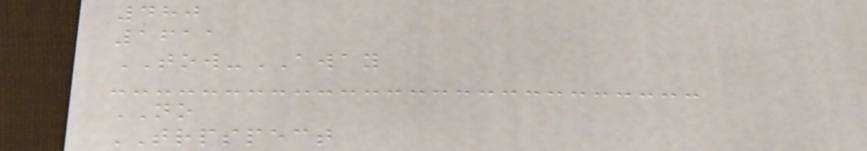480
1611
TOW-AWAY
NO
TRPSPECT
